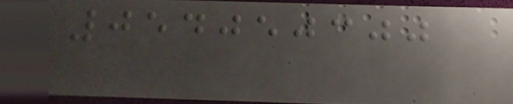054050300
